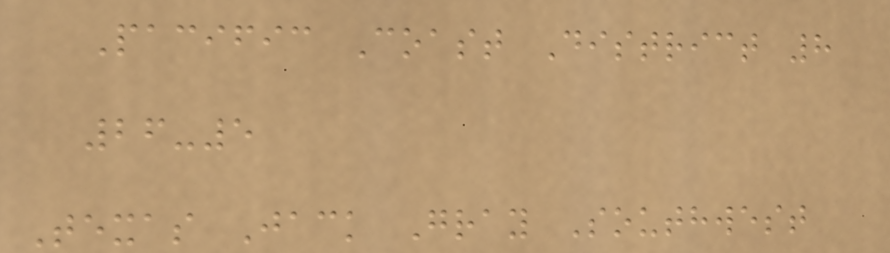Pacific Coast District 8
26-5
Texas Jack Gray Southwest
